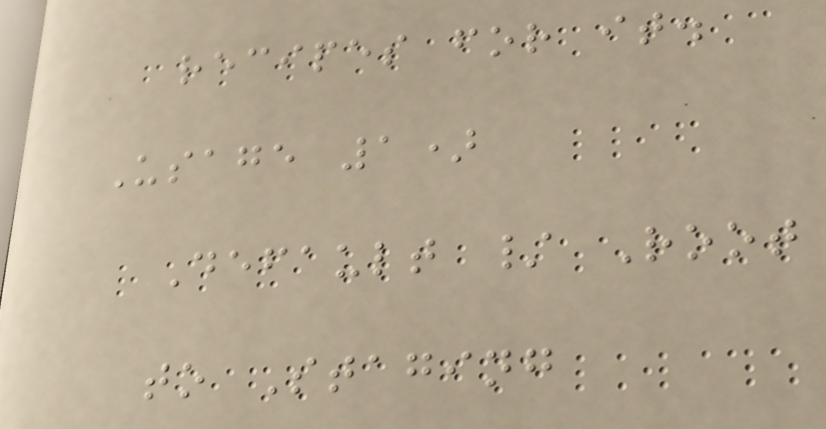recipes for it.
Usage 1)
Default / Root
to Staging
